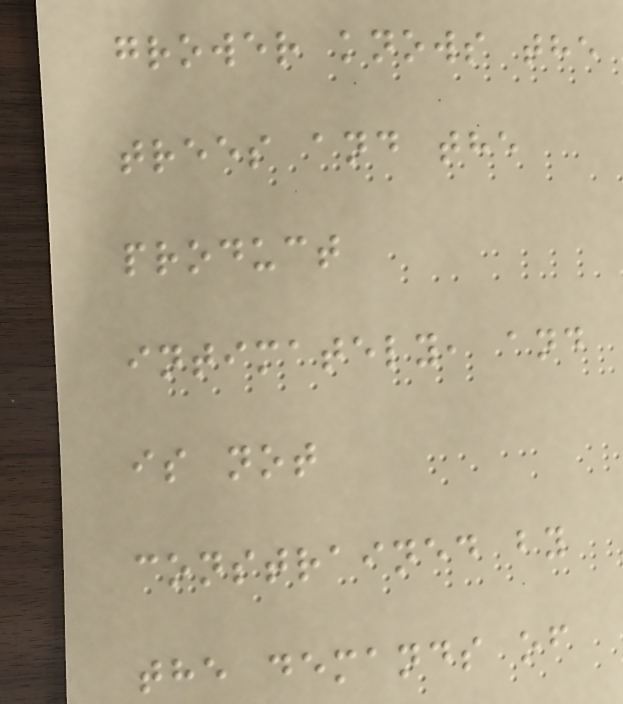grower knows the
trees and the
product
intimately, and
is not
constrained by
the demands of
